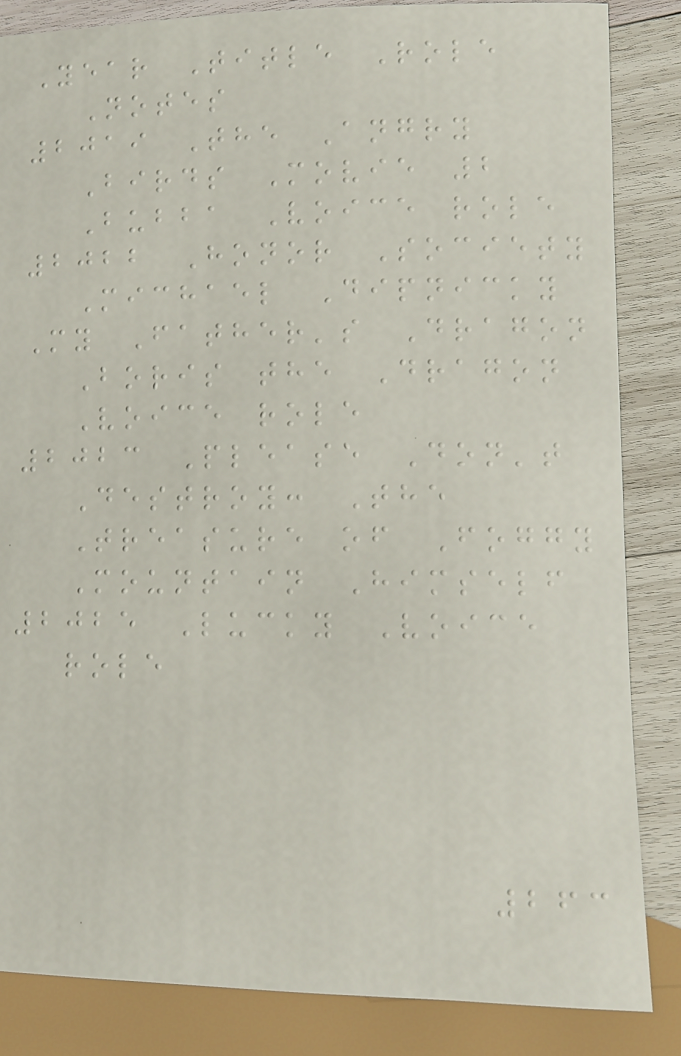Year Title Role
Notes
2019 The Angry
Birds Movie 2
Bubba Voice role
2022 Honor Society
Michael Dipnicky
My Father's Dragon
Boris the Dragon
Voice role
2023 Please Don't
Destroy: The
Treasure of Foggy
Mountain Himself
2025 Lucky Voice
role
263
